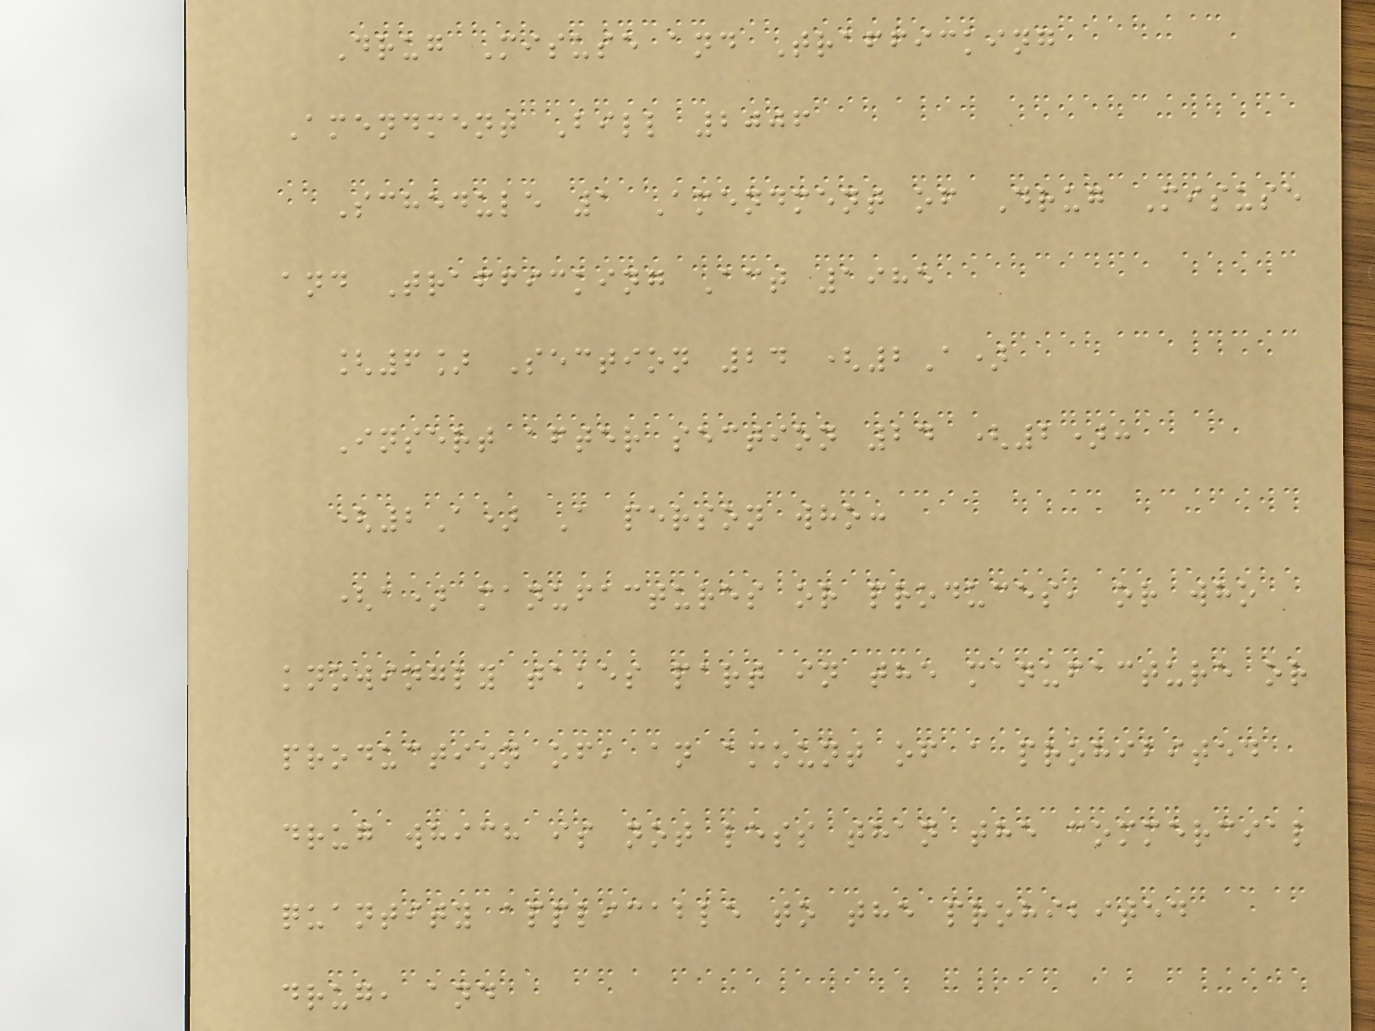Drug Misuse and Trafficking
Amendment Bill 2006
Schedule 1 Amendment of Drug Misuse
and Trafficking Act 1985
[6] Section 24 (2A)
Insert after section 24 (2):
(2A) A person who:
(a) manufactures or produces, or who
knowingly takes part in the manufacture or
production of, an amount of a prohibited
drug which is not less than the commercial
quantity applicable to the prohibited
drug, and
